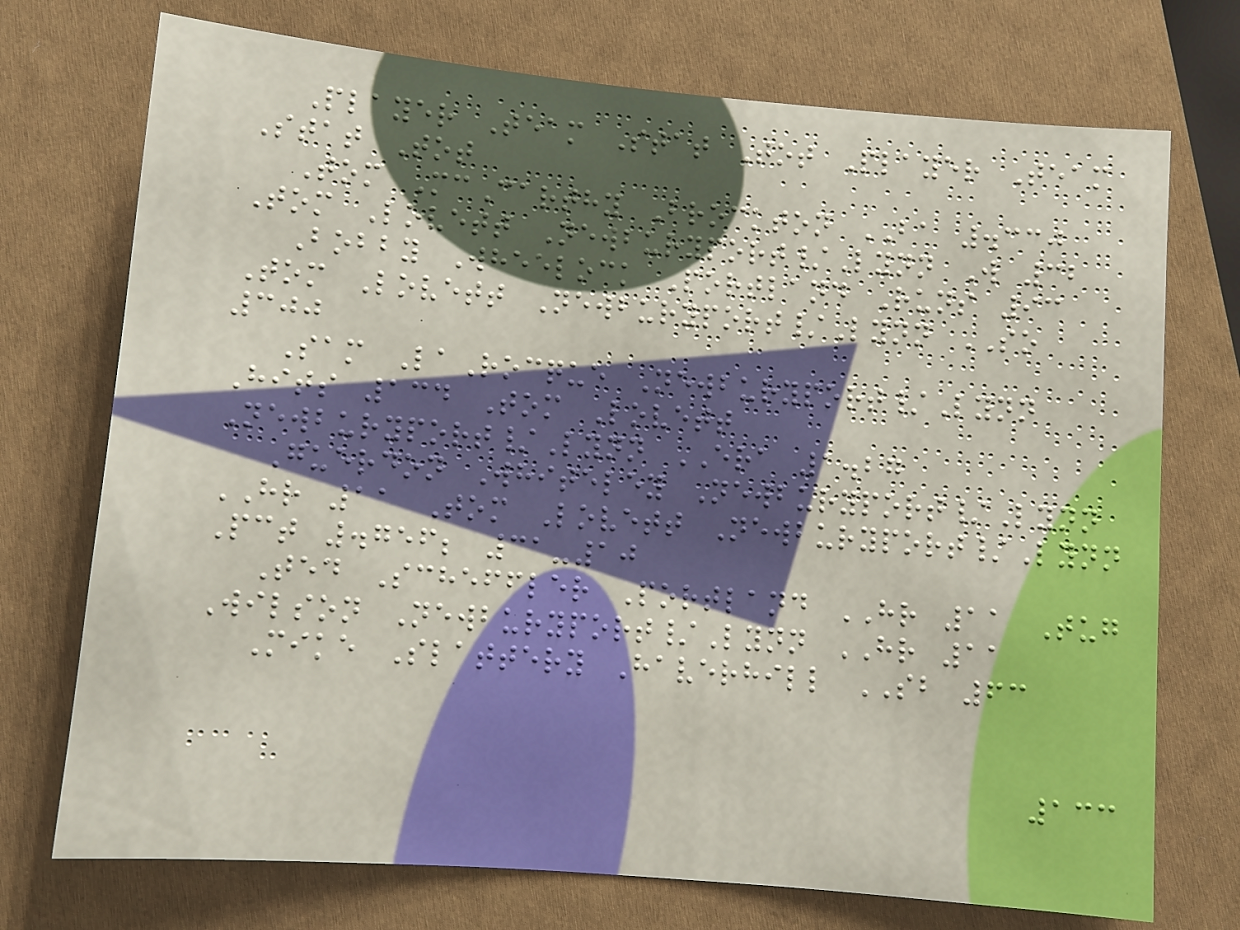Player Team Stat Tot Player Team
Stat Tot
Tom McCarthy Brockton BA .330
Tom Lovett Newburyport/Lynn W 32
Bobby Wheelock Portland Runs 93
Tom Lovett Newburyport/Lynn SO
300
Sam LaRocque Newburyport/Lynn
Hits 134 Tom Lovett
Newburyport/Lynn ERA 1.27
Guerdon Whiteley Newburyport/Lynn
HR 11 Tom Lovett Newburyport/Lynn
Pct .756; 31-10
Ted Scheffler Portland HR 11 Tug
Wilson Newburyport/Lynn HR 11
Mike Slattery Haverhill SB 63
133
